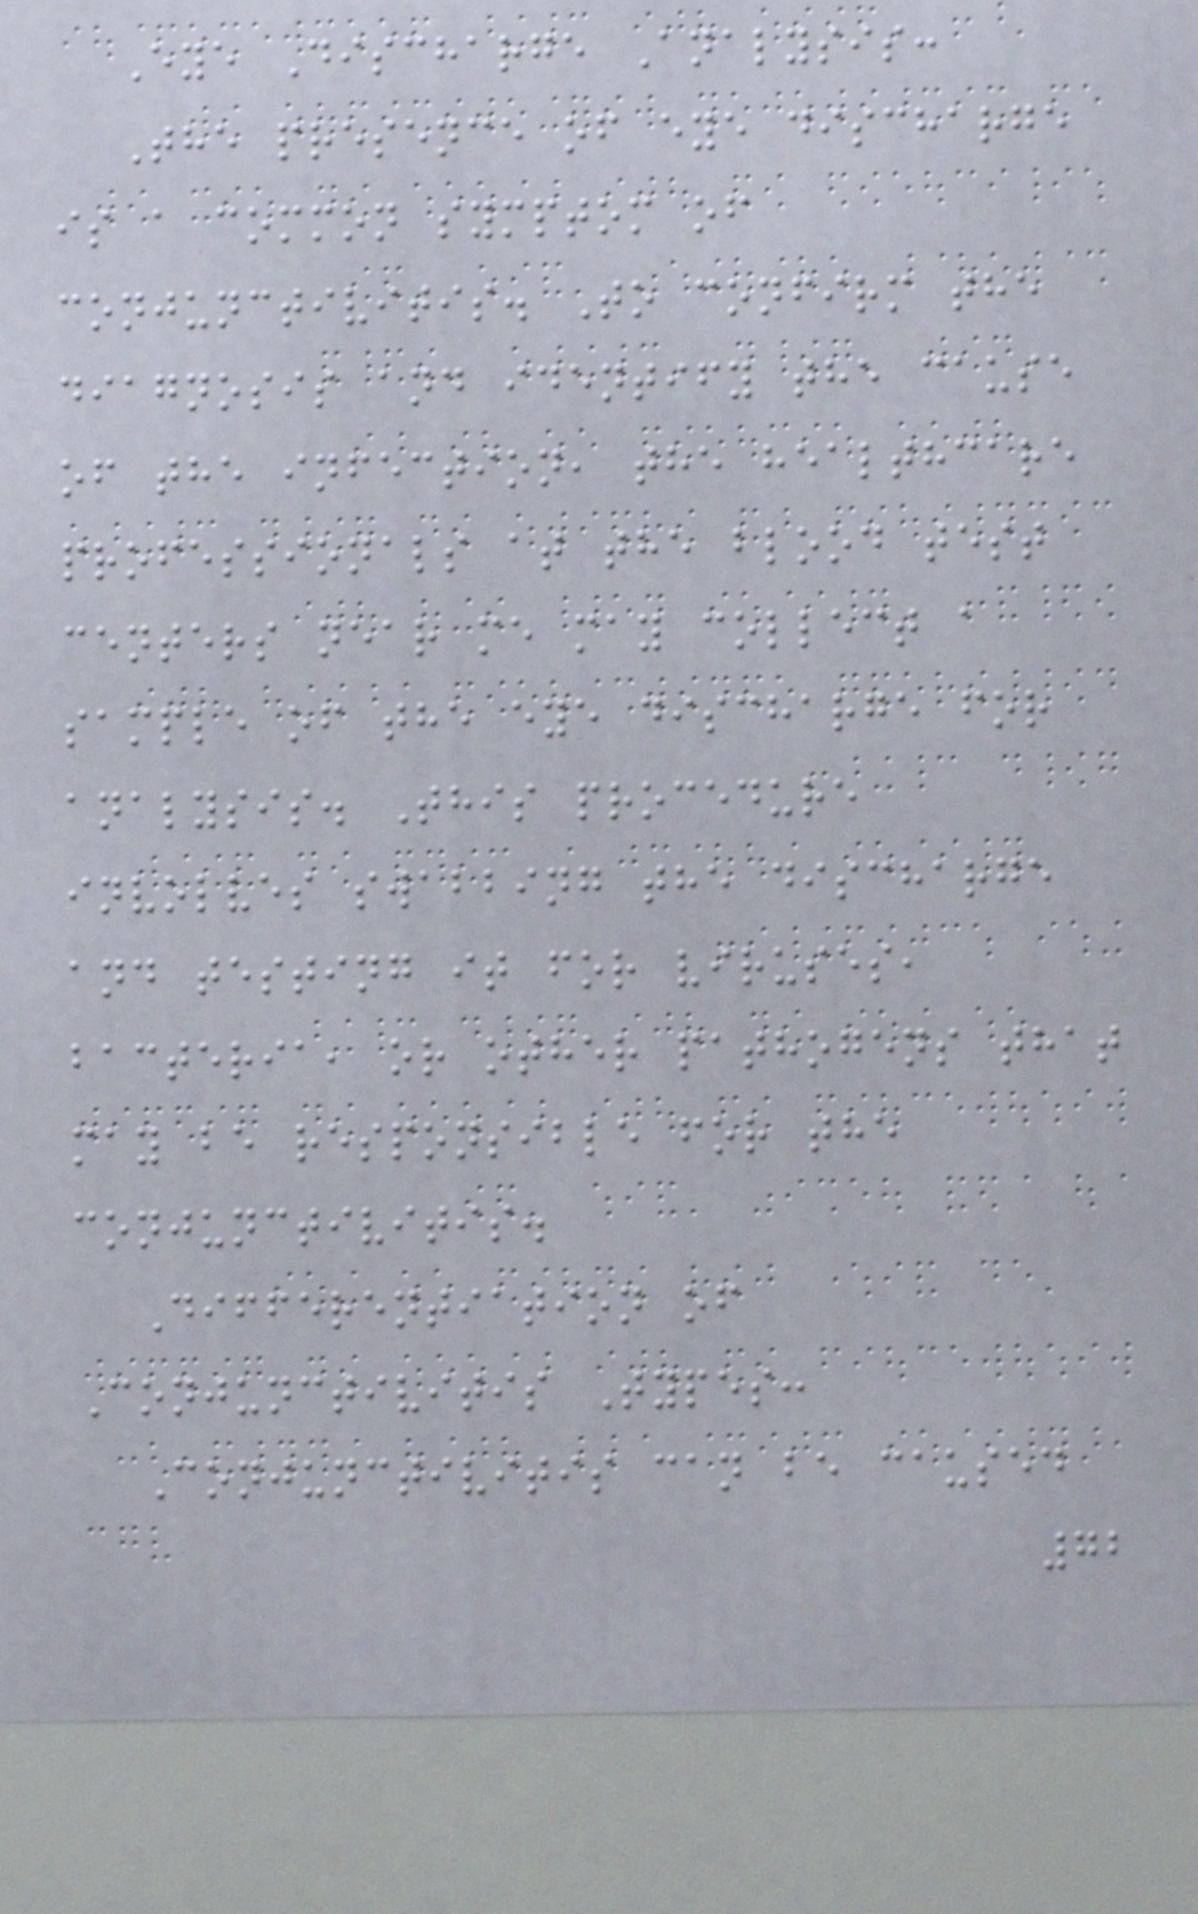Eye Discharge Analysis:
The presence of eye discharge
is a common symptom of
conjunctivitis. To confirm the
diagnosis and identify the cause
of the infection, the healthcare
professionals at the blood test
centers near me may collect a
sample of the eye discharge for
analysis. This procedure
involves swabbing the discharge
and testing it for viruses,
bacteria, or other pathogens that
may be responsible for the
conjunctivitis.
Differentiation of
Conjunctivitis Types:
Conjunctivitis can be caused
72
